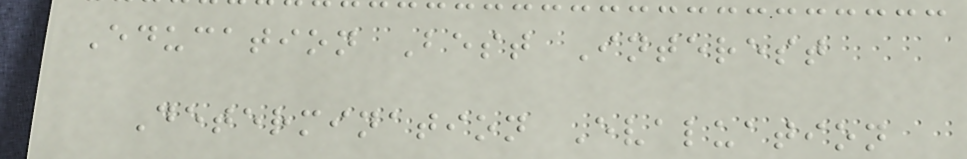Education Best Interest
Determination Evaluation
